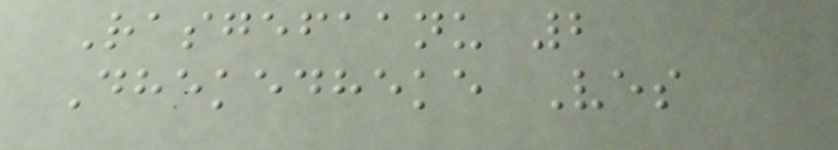Rasgefaanu 2
Dhekedheke Ves
